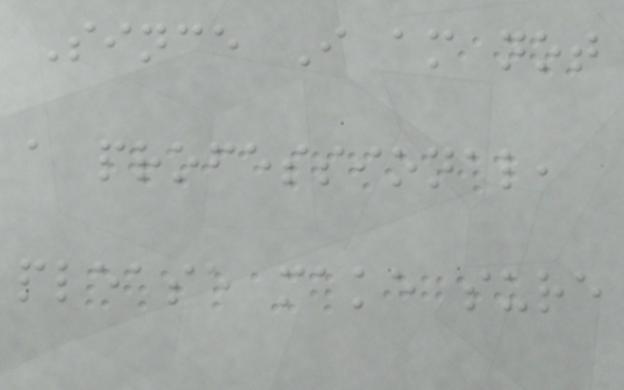Since I am not
a professional,
please make sure
